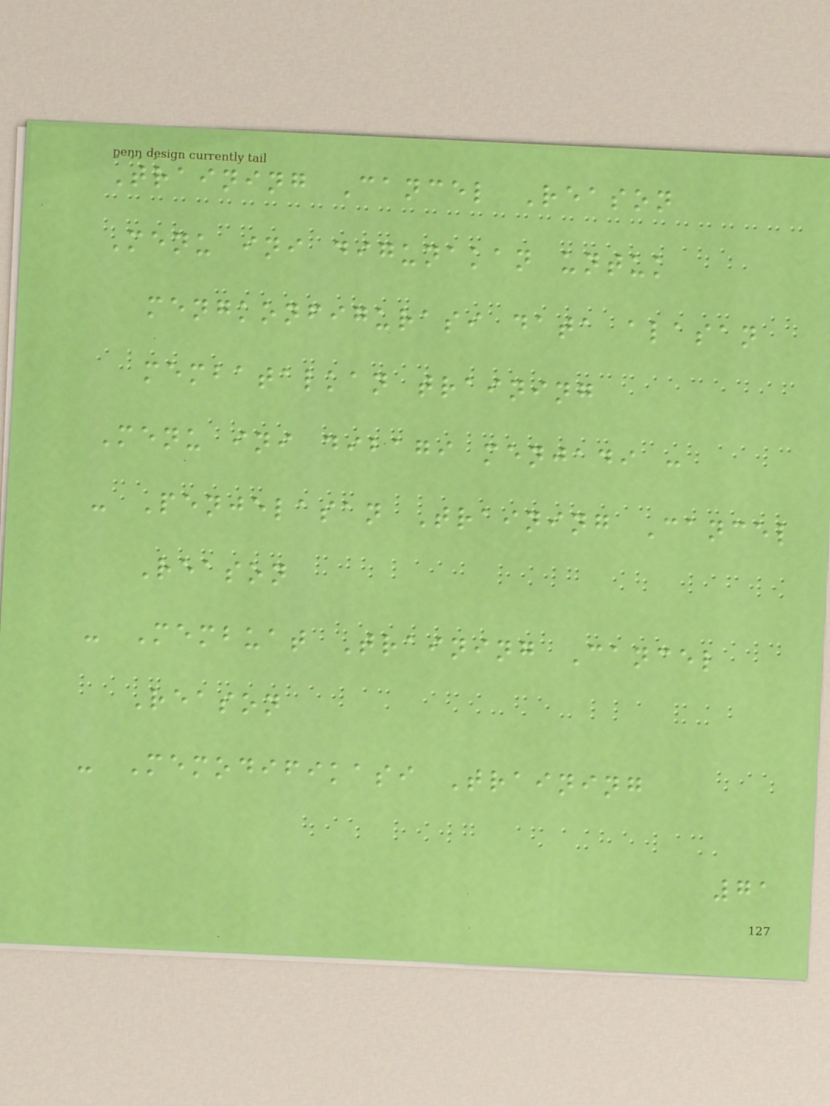Training Cancel Reason
Menu ini digunakan untuk
mengkonfigurasi data alasan
membatalkan training
Menu ini dibagi menjadi :
- Penjelasan Training Cancel
Reason
- Membuat Training Cancel
Reason
- Memodifikasi Training
71
